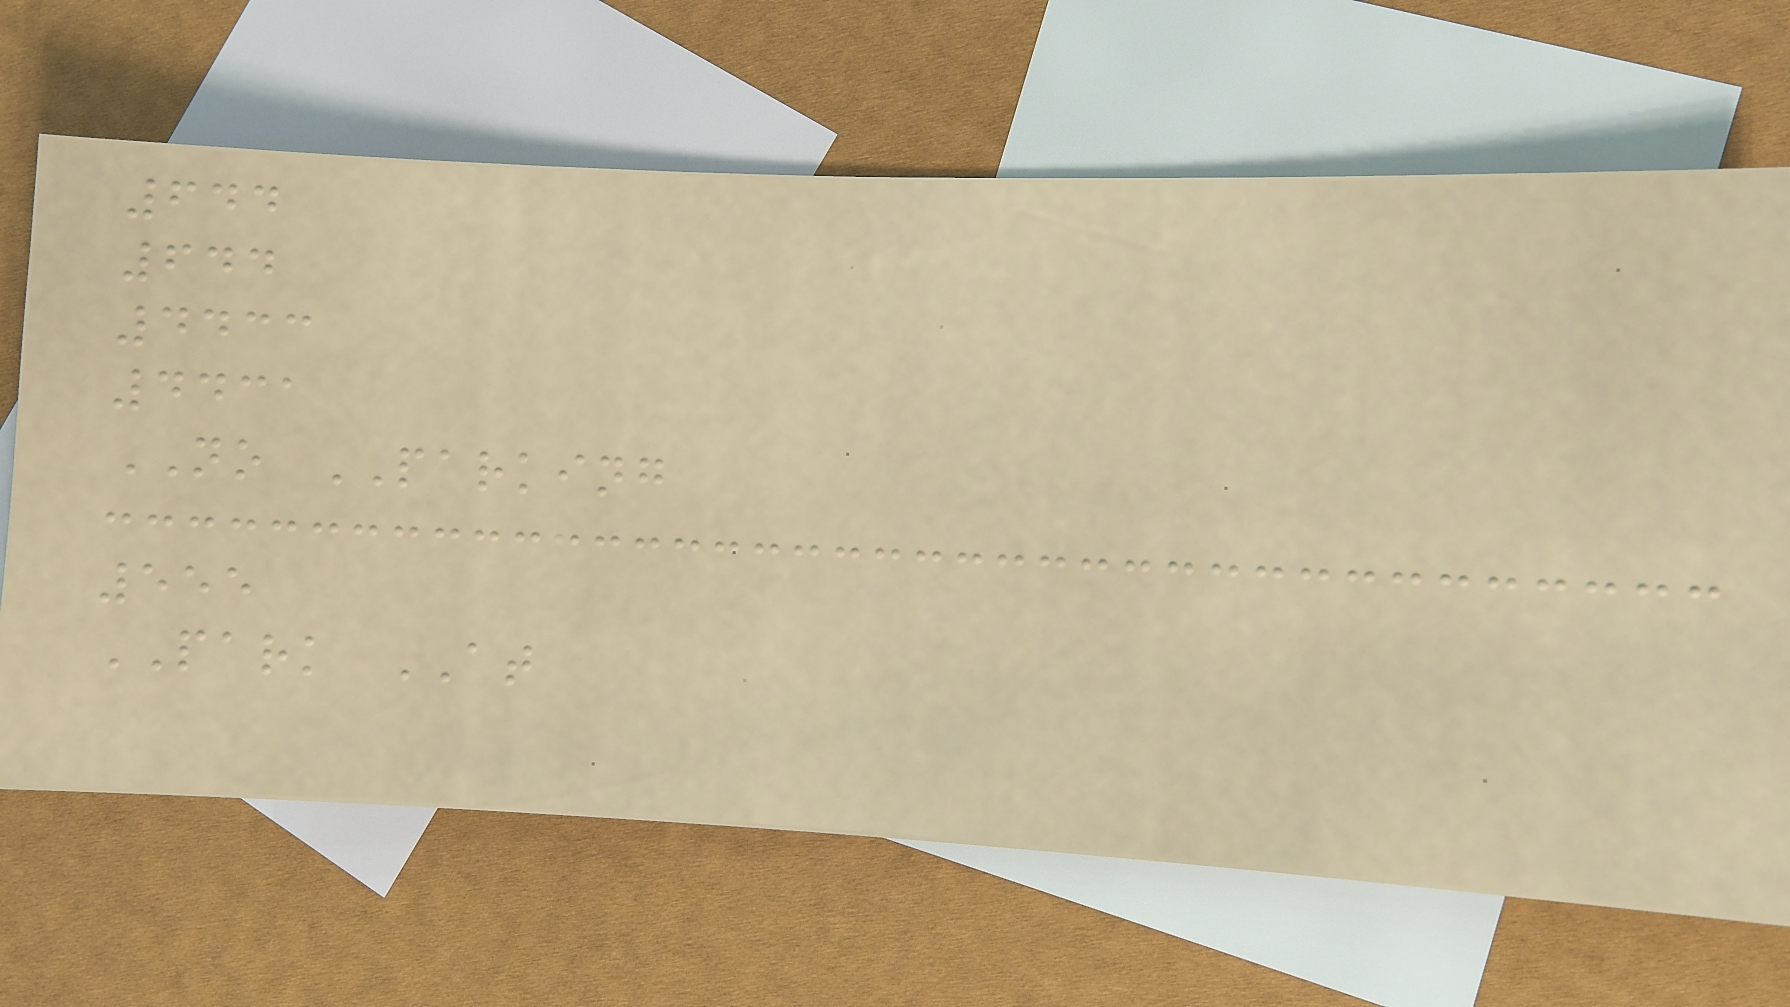644
644
4433
4431
NO PARKING
555
PARK AT
